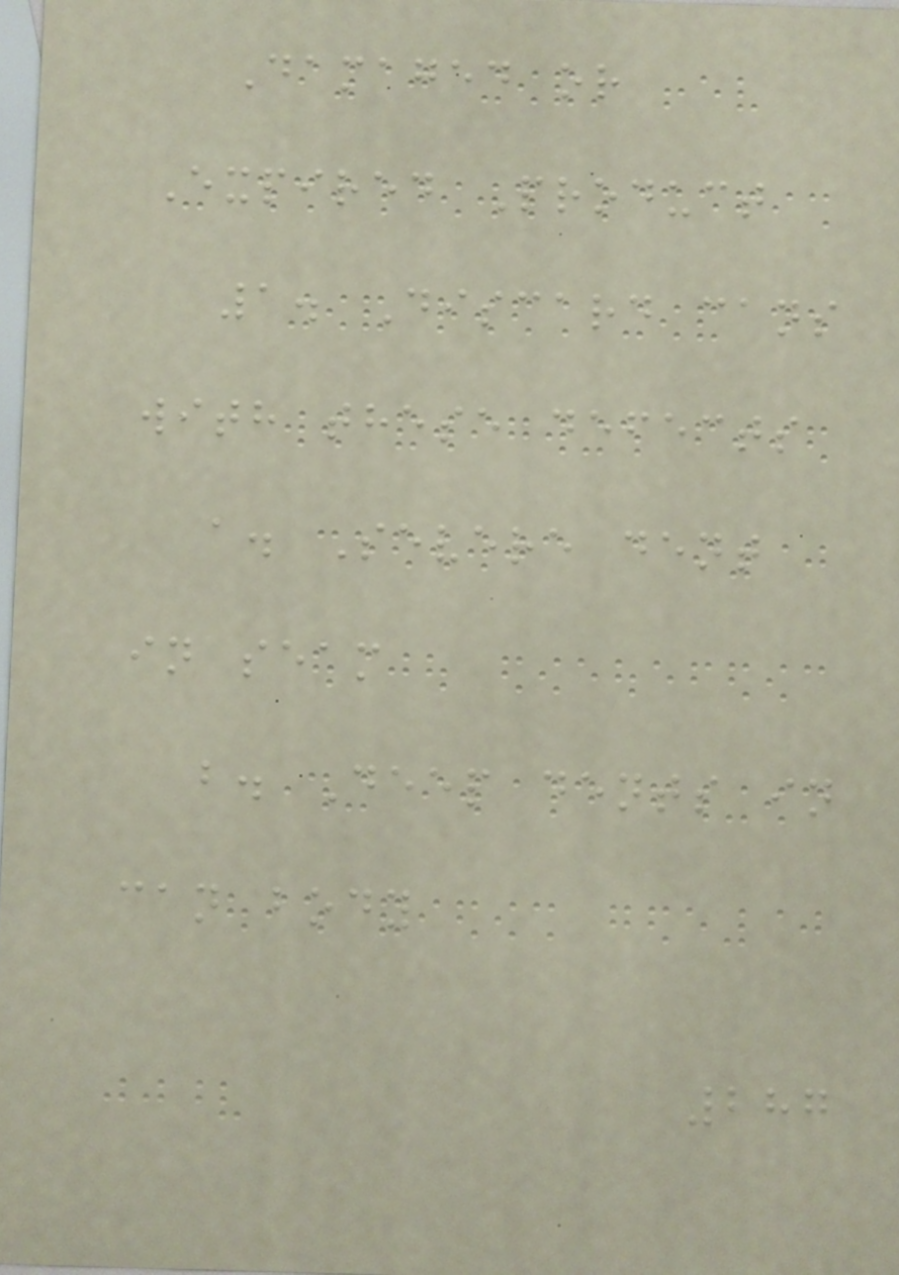Damaged or
Expired Product
1. Discard cans
with these defects
a. Severe dent
in seam
b. Deep dents in
can body
287
